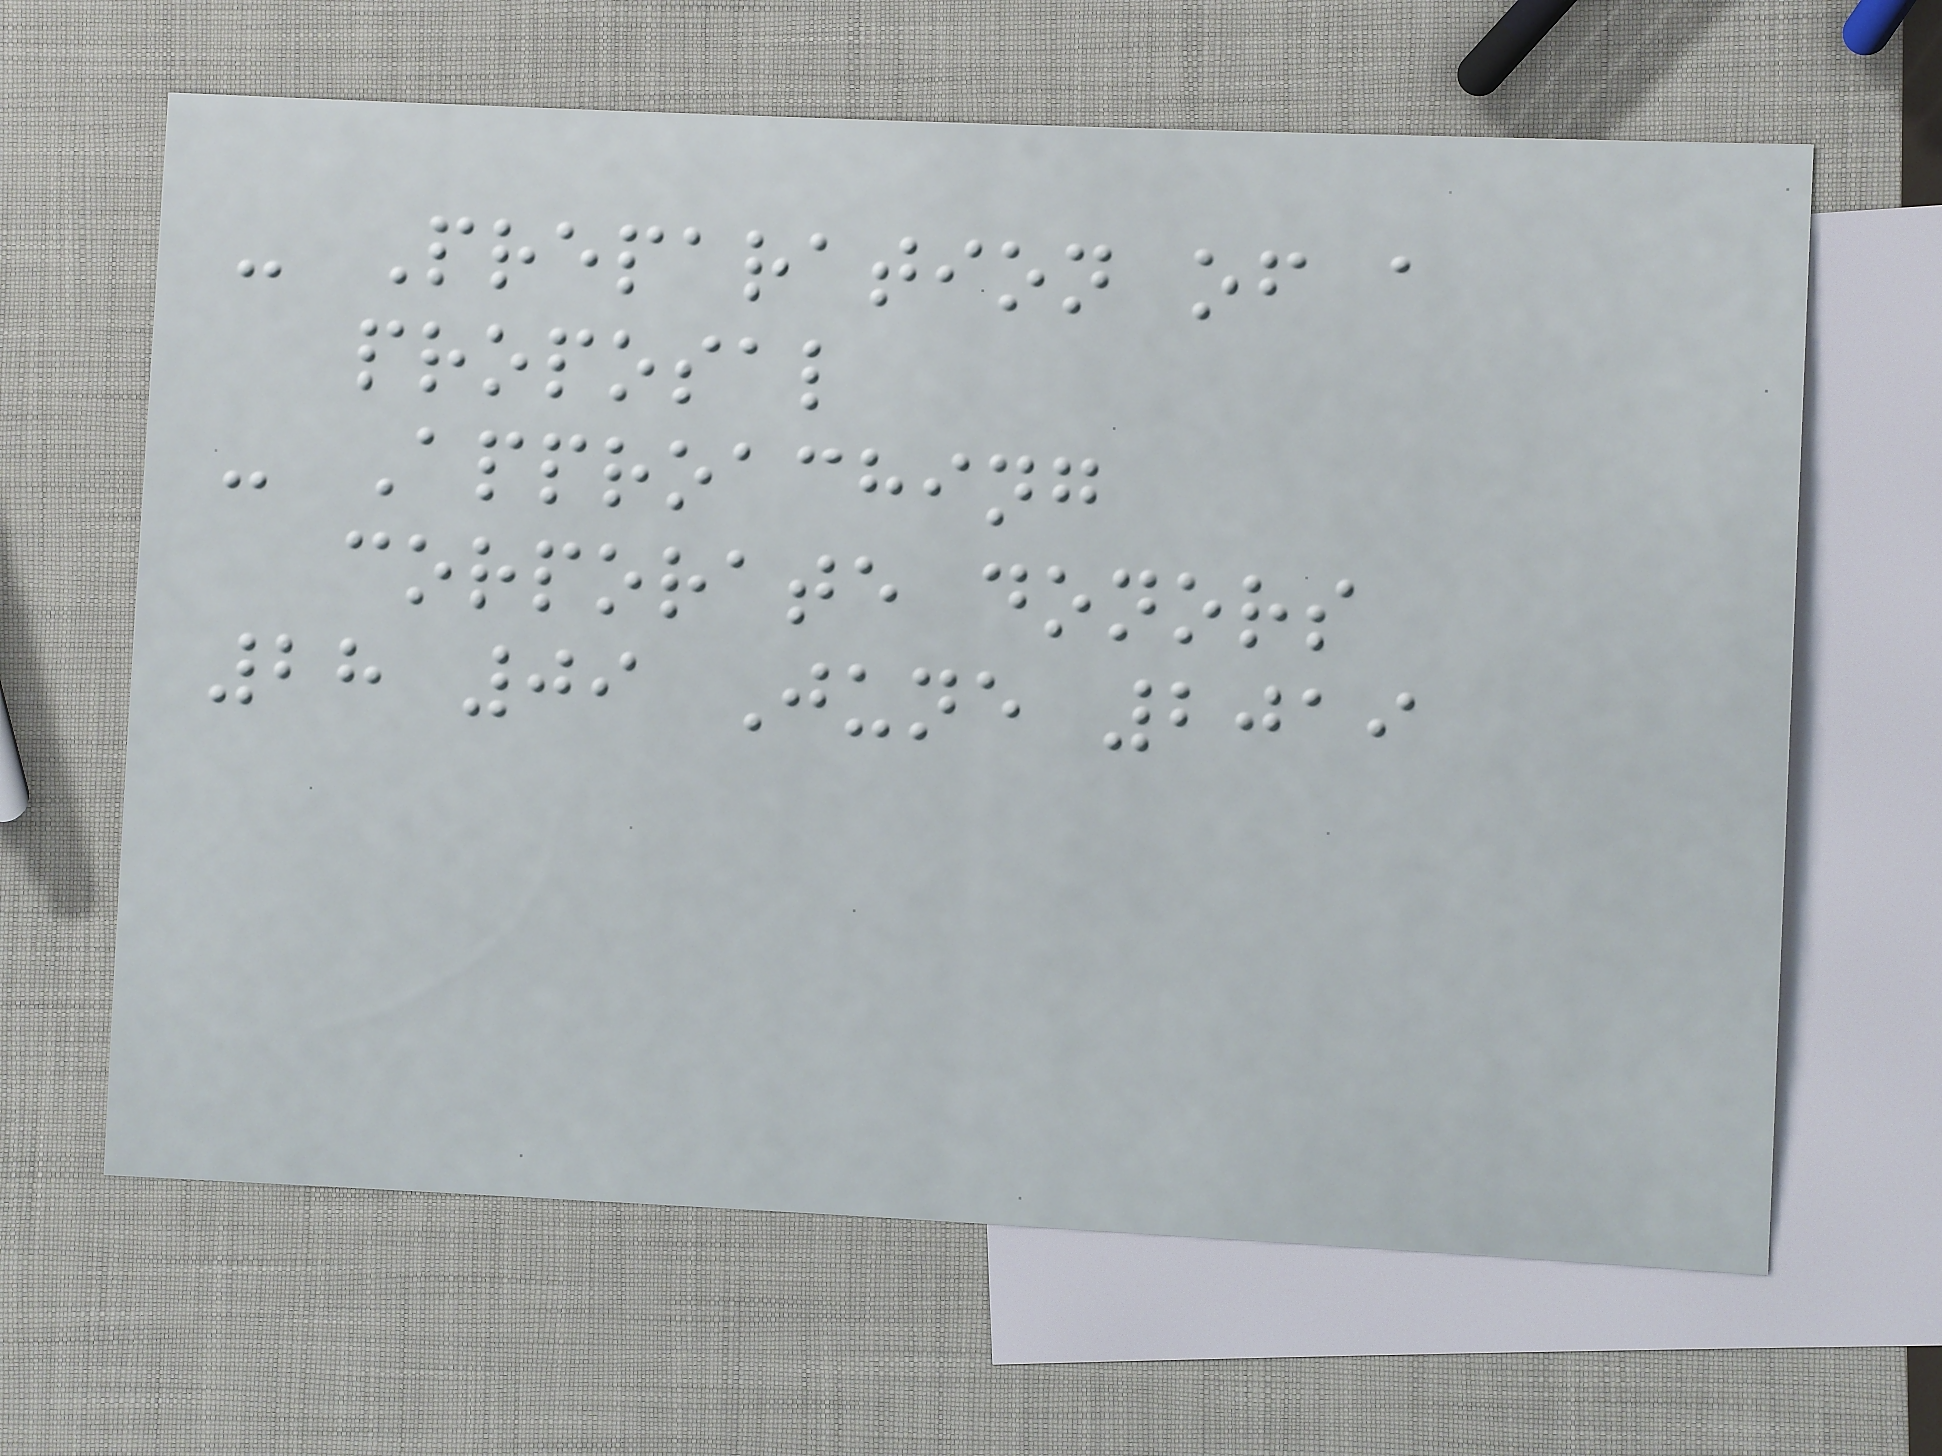- Preparation of a
proposal
- Approaching
corporate donors
28 09 June 2019
